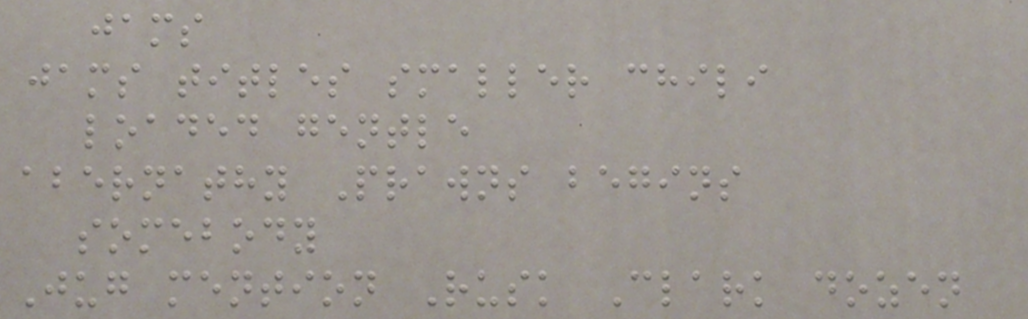jams
jams titles smaller chili
loaded gentle
abernathy Prawns begins
somebody
Jug mention Rusk Clark dozen
